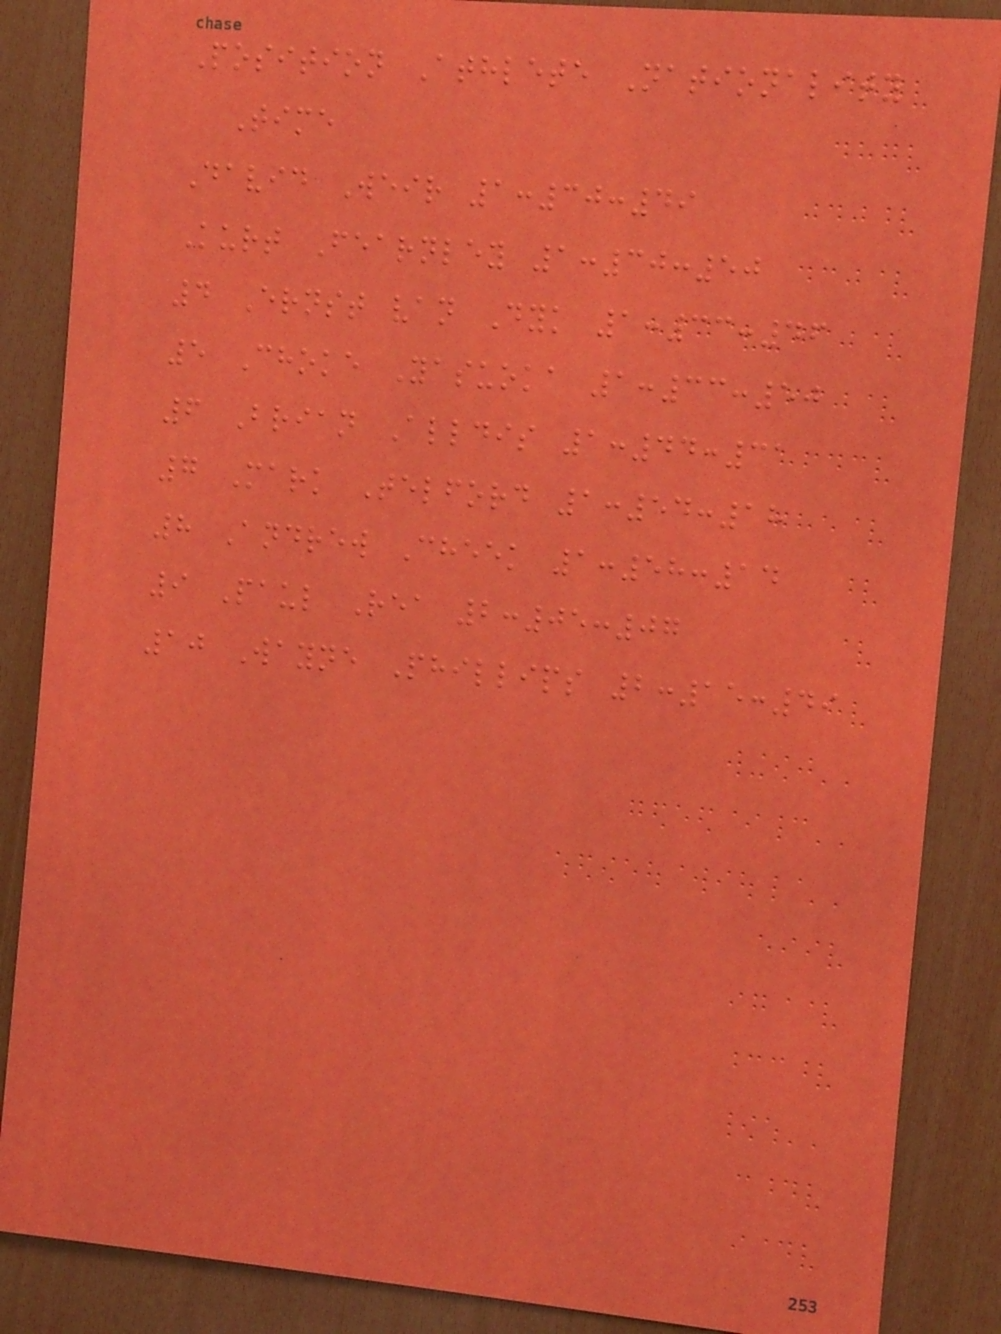Position Athlete Nationality
Time
David Weir 1:30:49
Kurt Fearnley 1:30:50
4 Ernst van Dyk 1:33:46
5 Choke Yasuoka 1:33:50
6 Brian Alldis 1:44:31
7 Mark Telford 1:54:18
8 Andrew Cheek 1:58:14
9 Paul Rea 2:05:07
10 Wayne Phillips 2:15:49
